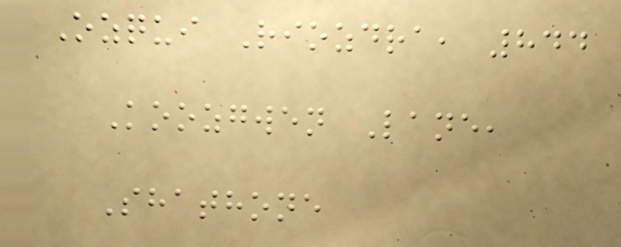Ozqui Riozdra, 844
Koozgwen Lane,
Shathone
